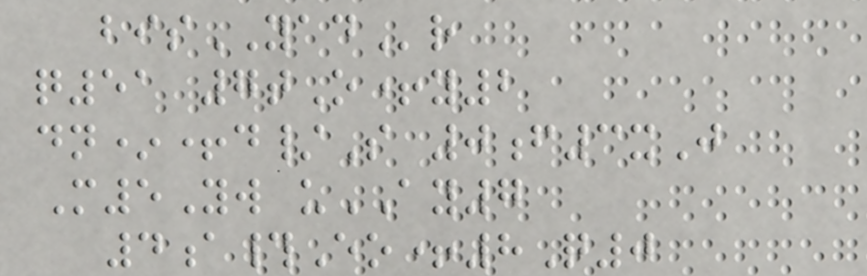bisYADr
q51 7tO+y2
dn*+d/S 0f3xJ
M5Yw uAY7
4a#Eo+8Q0
